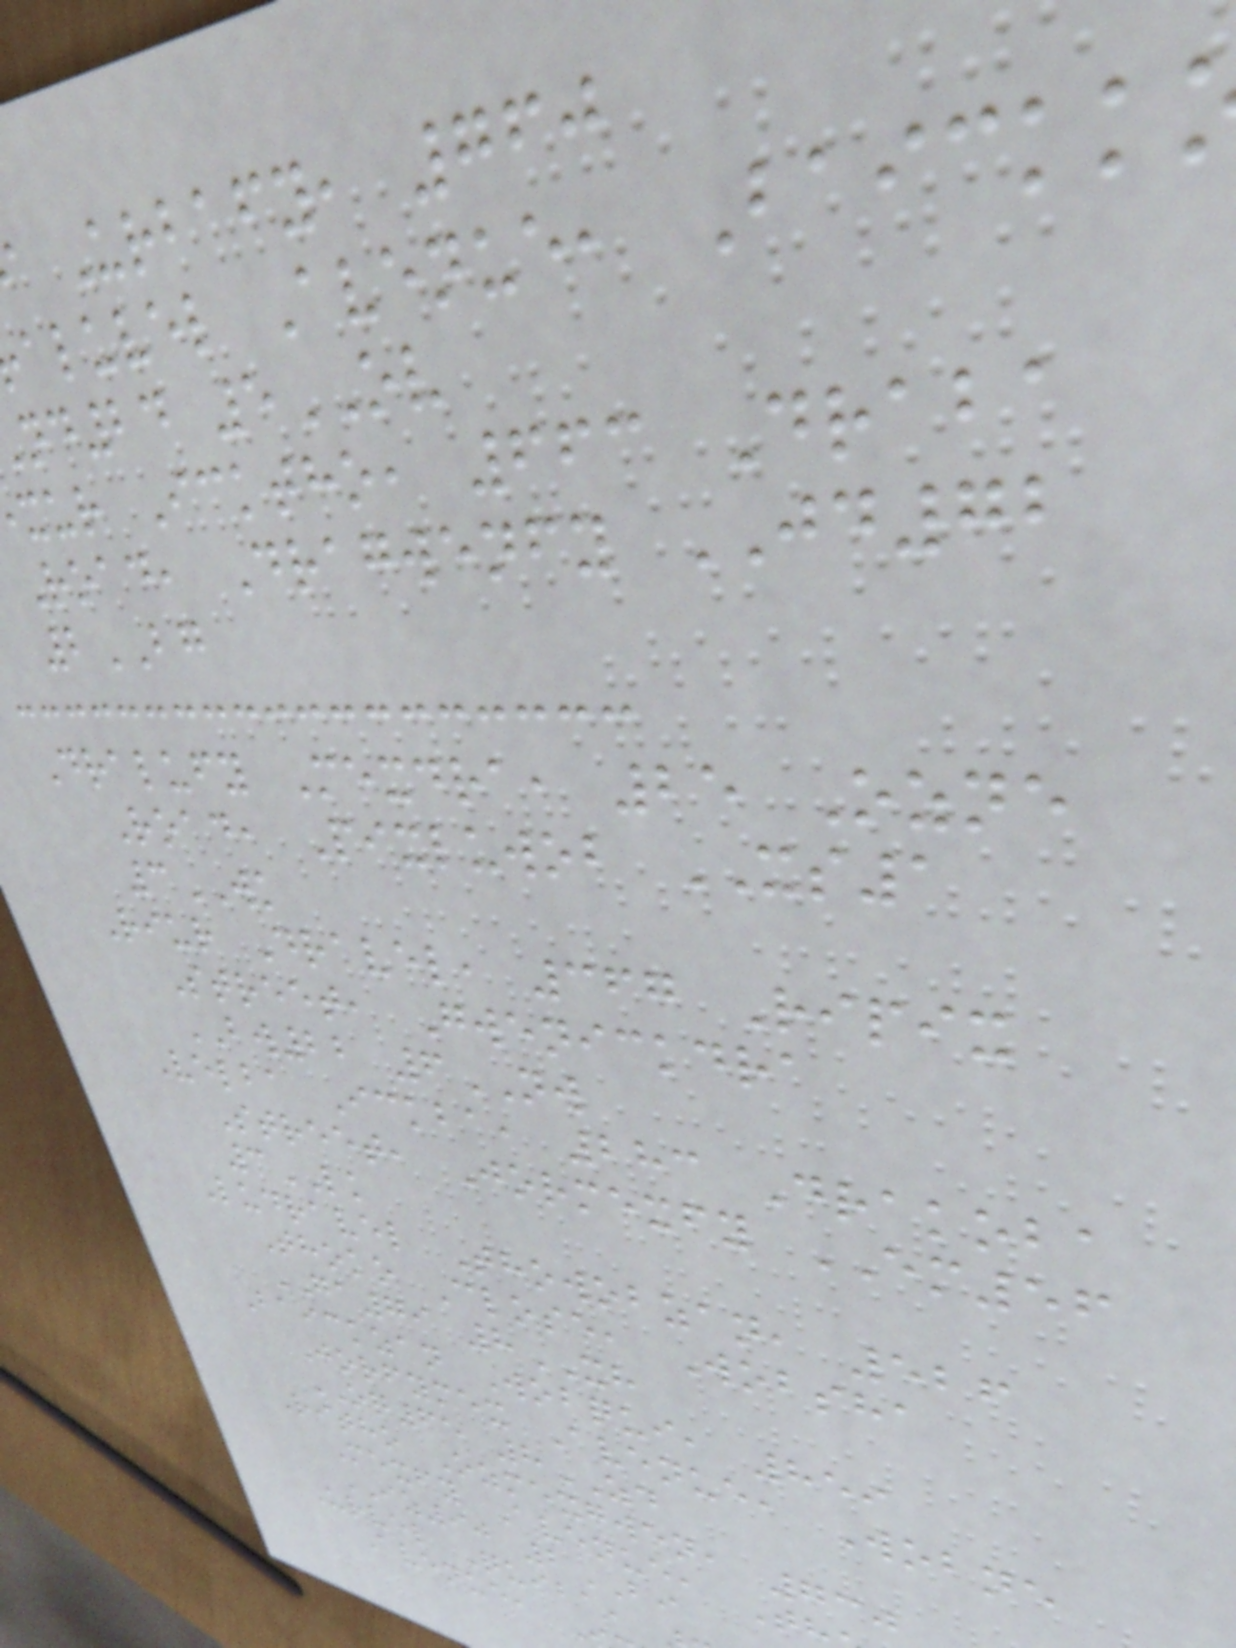Urbafy, 760
aluvel Avenue, Baickk
nd24 5OV
xur Icktho, 663 Draba
Road, Dragwenfy JD72
2BG
Dralufy Mexdra, 25 Ozne
Road, Pixluwob XS1
3WK
Riur Dravel, 367 Ripix
Street, Gwenickdra
BW22 6NW
Velba Ickba, 283 Drakoba
Street, Jormexfy EM56
3LK
Ludravel Thowobzan, 526
Thoko Close, Wobsha
GA79 8XH
Baickzan Wobqui, 859
Jorfymex Avenue, Wobne
OQ65 8ZD
Ritho Ozmexgwen, 730
Mexfy Avenue, T
IZ90 2BI
Urvel Quiba,
Avenue,
